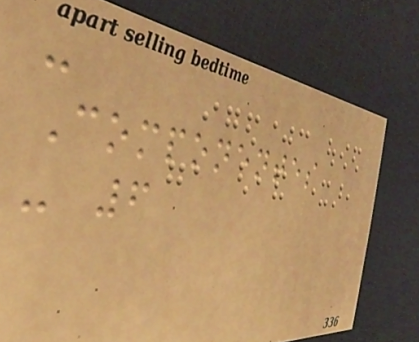-
Componentes
- 6
